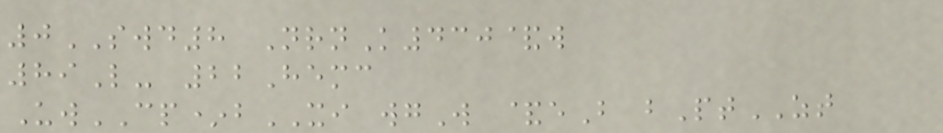0SWD8 NrnK430&w
89L- 22Hemc
UwCP*bXI wgW &eB bPtZT
